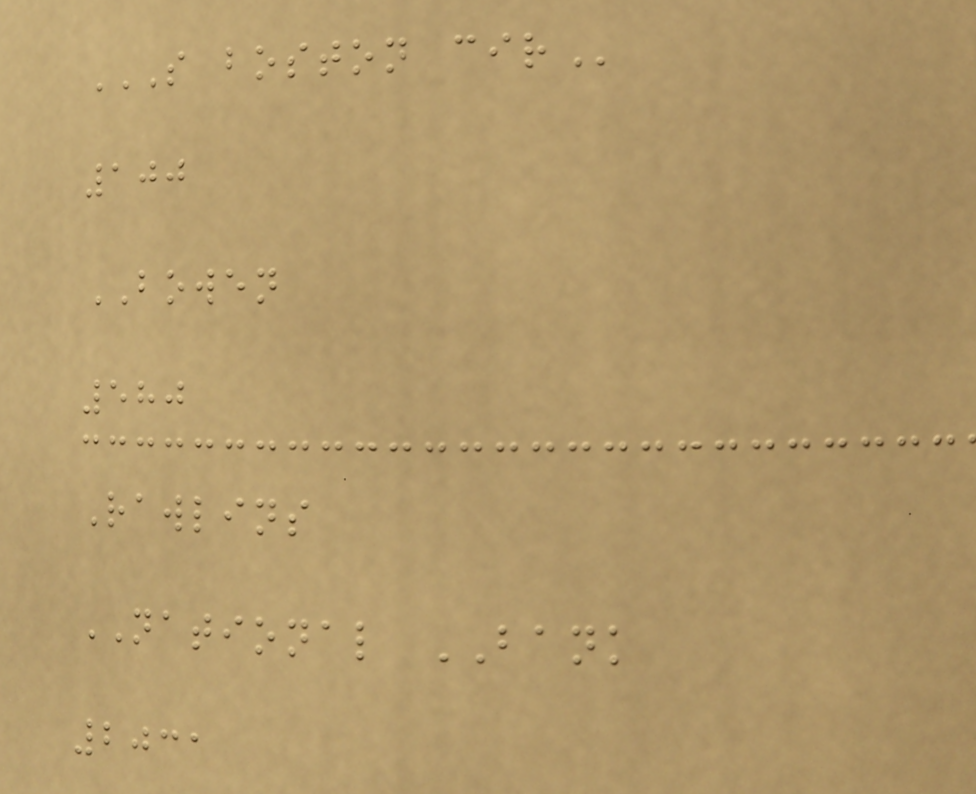S BOSTON CIR
100
BOWEN
580
Rawlins
NATIONAL BANK
2031
